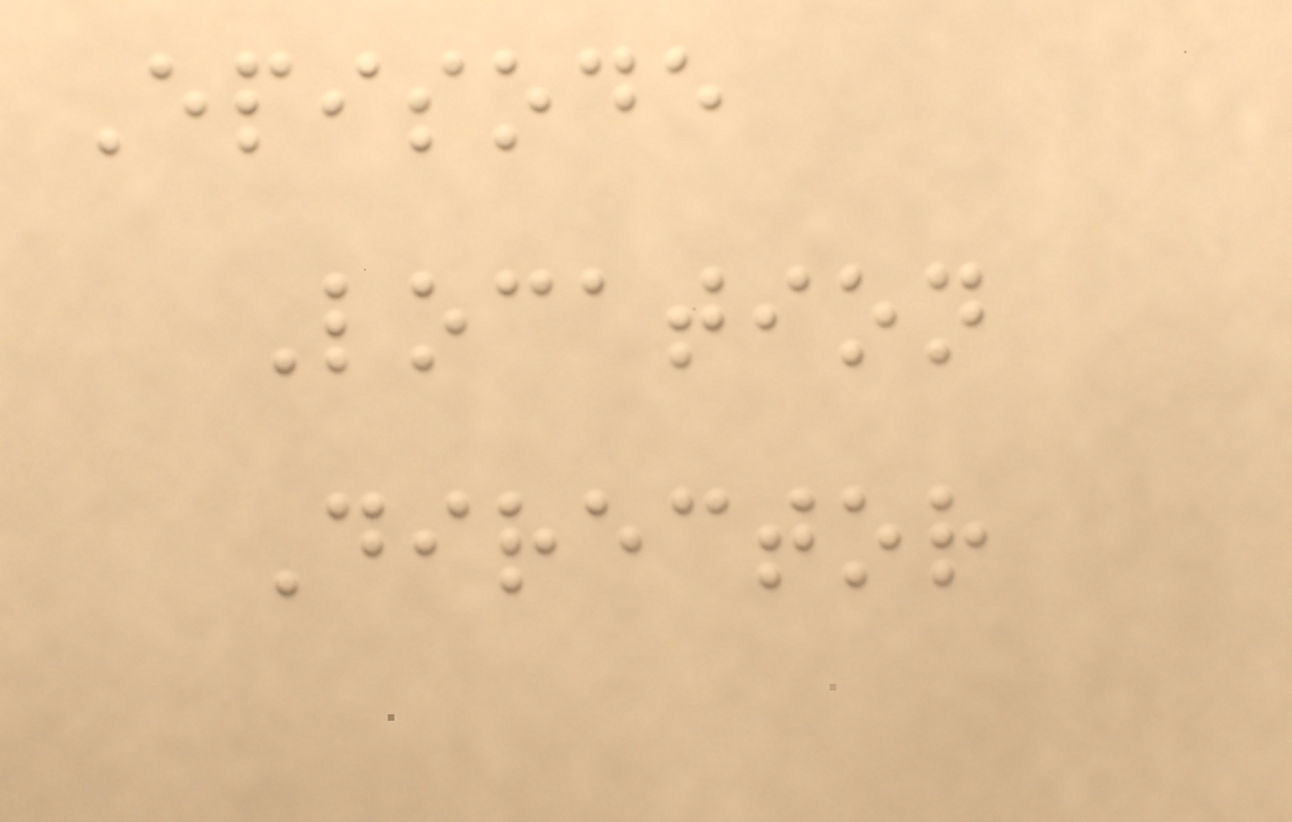Episode
Location
Director
